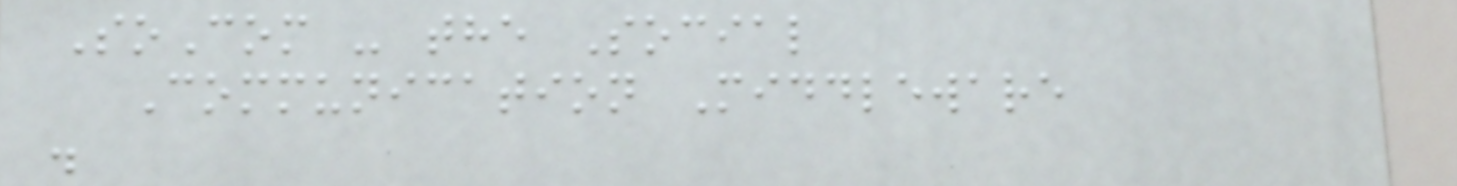SoCom - the Social
Communication Middleware
.
